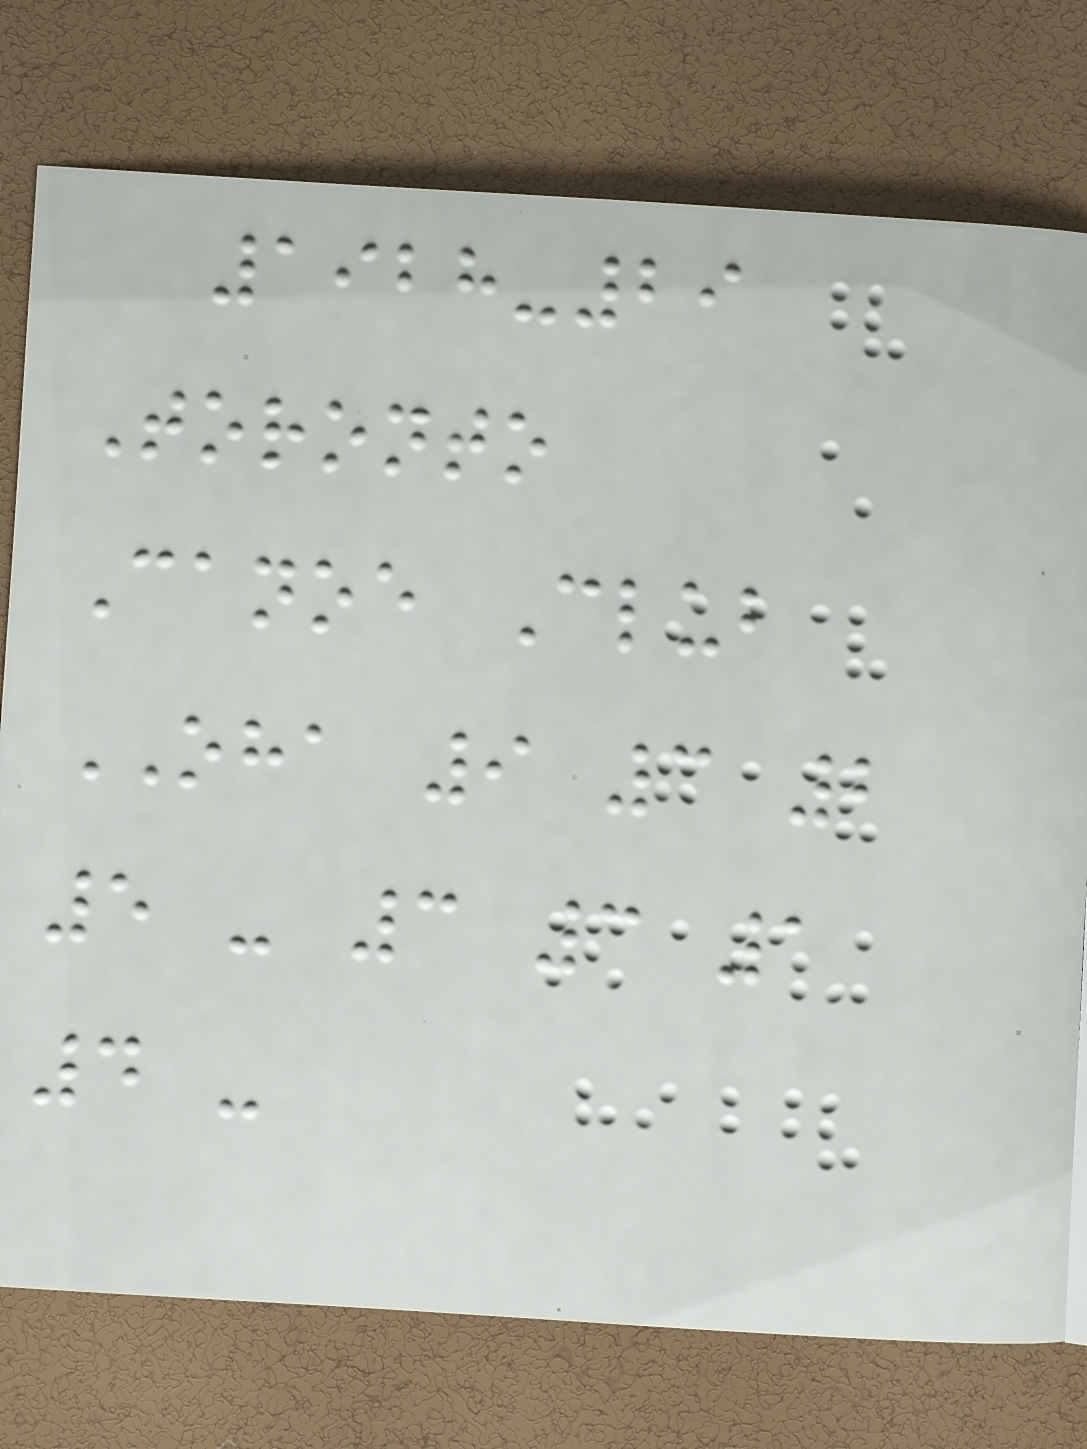1928-29
Toronto
Canoe Club
OHA 9 3 2
5 - 3 3 1
4 -
